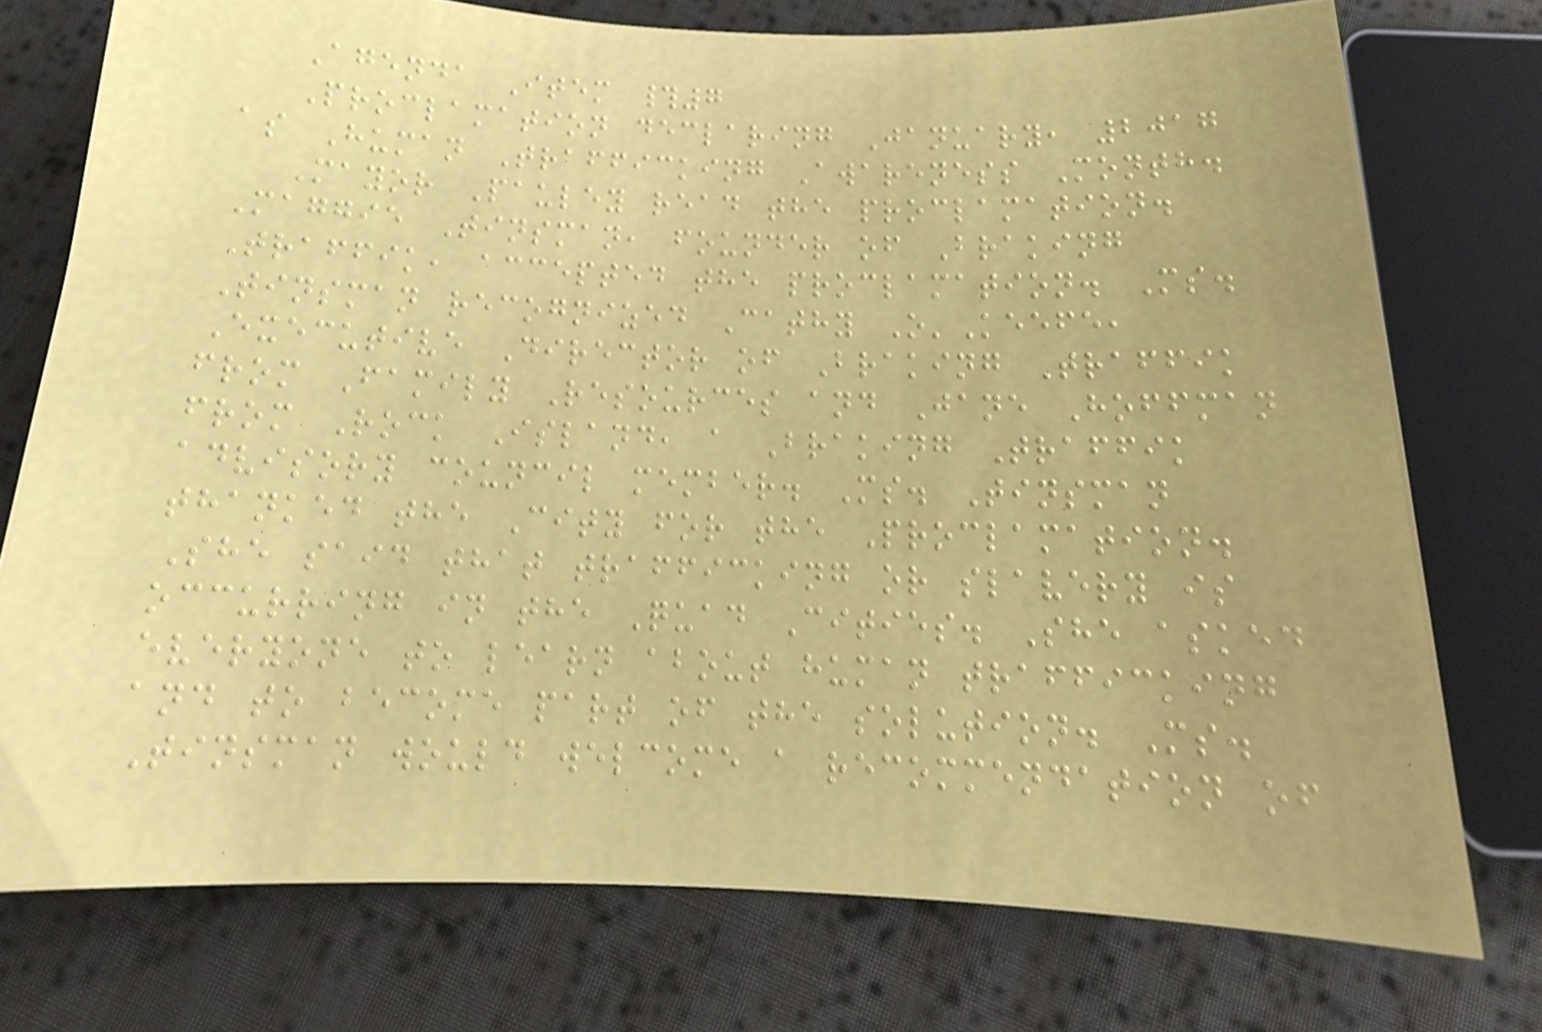Agenda Item #7
Proclamation declaring January, 2017
as Human Trafficking Awareness Month.
Mayor Pauley read the proclamation.
Maggie Tinsman, founder of Braking
Traffik, accepted the proclamation. Ms.
Tinsman recognized Cathy O'Keefe,
Executive Director of Braking Traffik
from Family Resources and Jane Hoffman
from Rock Island, a Braking Traffik
advisory council member. Ms. Tinsman
thanked the City for the Proclamation.
She said that trafficking or slavery is
occurring in the Quad Cities. She asked
everyone to learn about human trafficking
and to become part of the solution. Ms.
Tinsman would welcome a recommendation of
